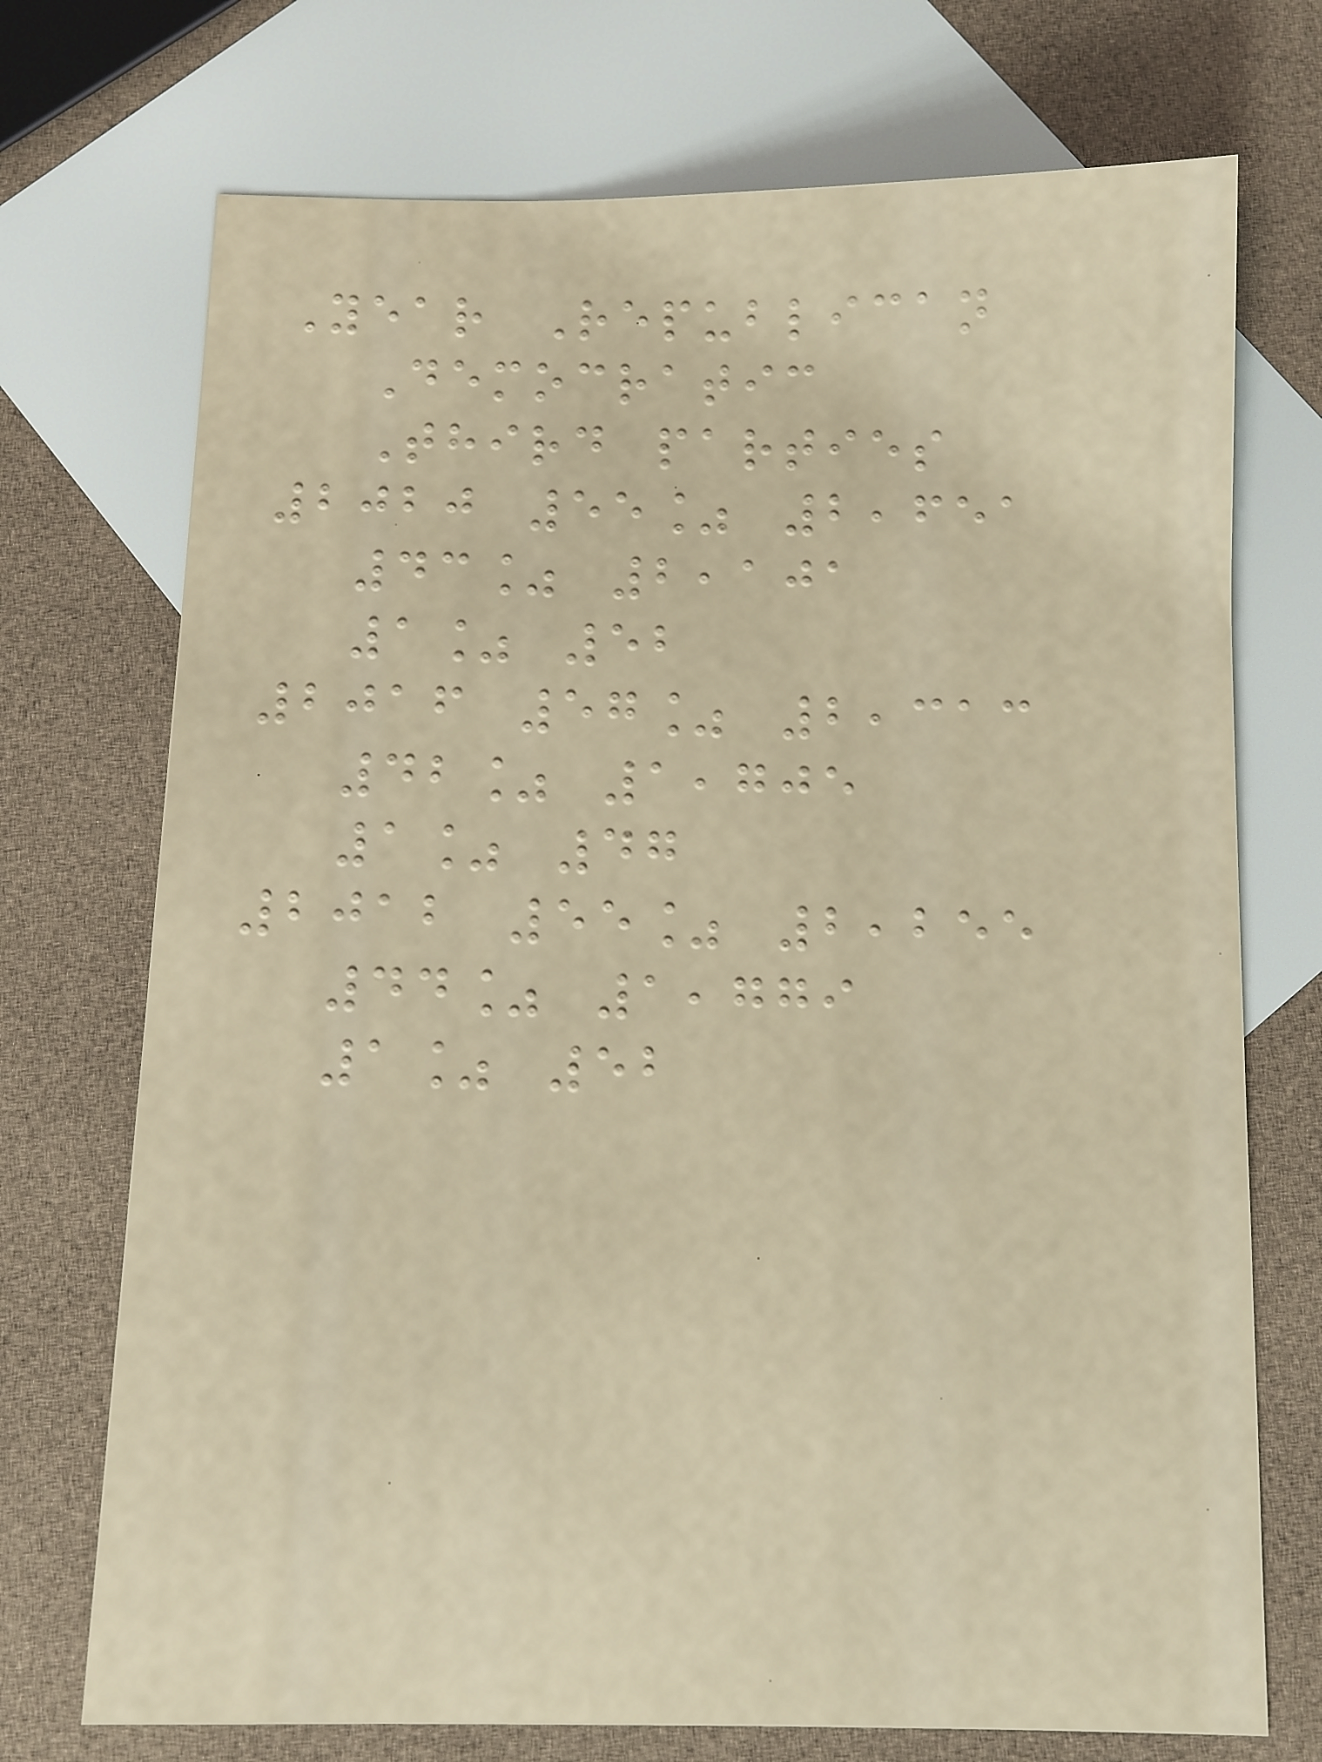Year Republican
Democratic
Third parties
2020 55% 2,651
43% 2,101
1% 52
2016 57% 2,313
42% 1,705
1% 47
2012 55% 2,255
44% 1,779
1% 52
